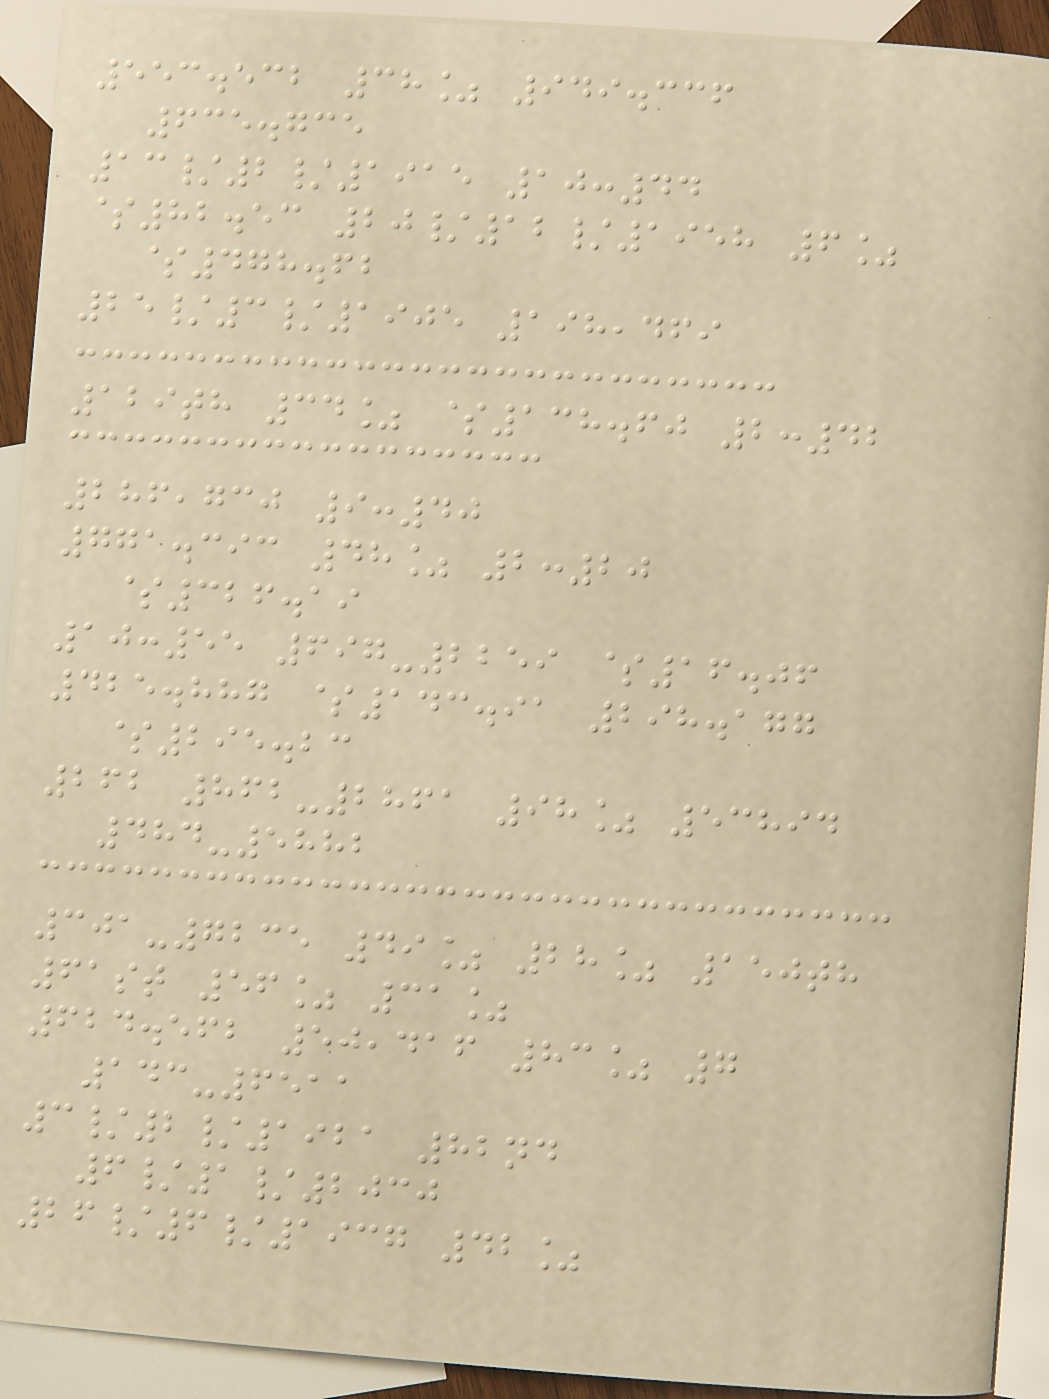553.532 38% 949.336
635.735
13/2/1915 10:44
$82.53 20/12/1958 6%
$478.62
25/3/1905 198,469
129th 34% $138.60 2:42
286,730 9:40
771.393 48% 2:20
$326.19
10:55 697-2259 $16.06
425.887 $143.91 298.177
$295.23
262 862-2861 98% 53894
484-5882
301-7235 49% 28% 150th
61st 56% 31%
624.562 50,416 83% 7
143-6511
3/2/1921 82nd
6/1/2030
26/6/1937 42%
